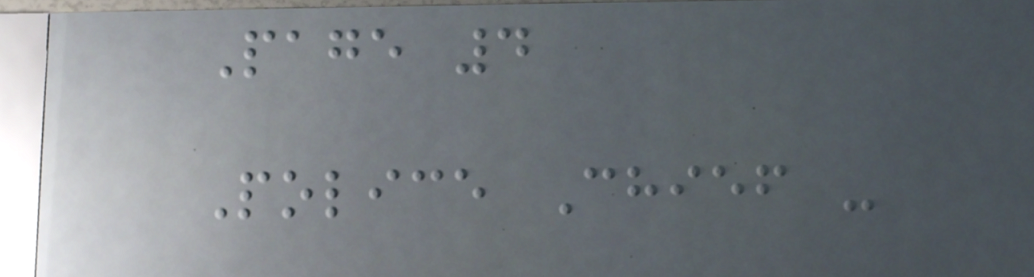Page 4
Police Chief -
